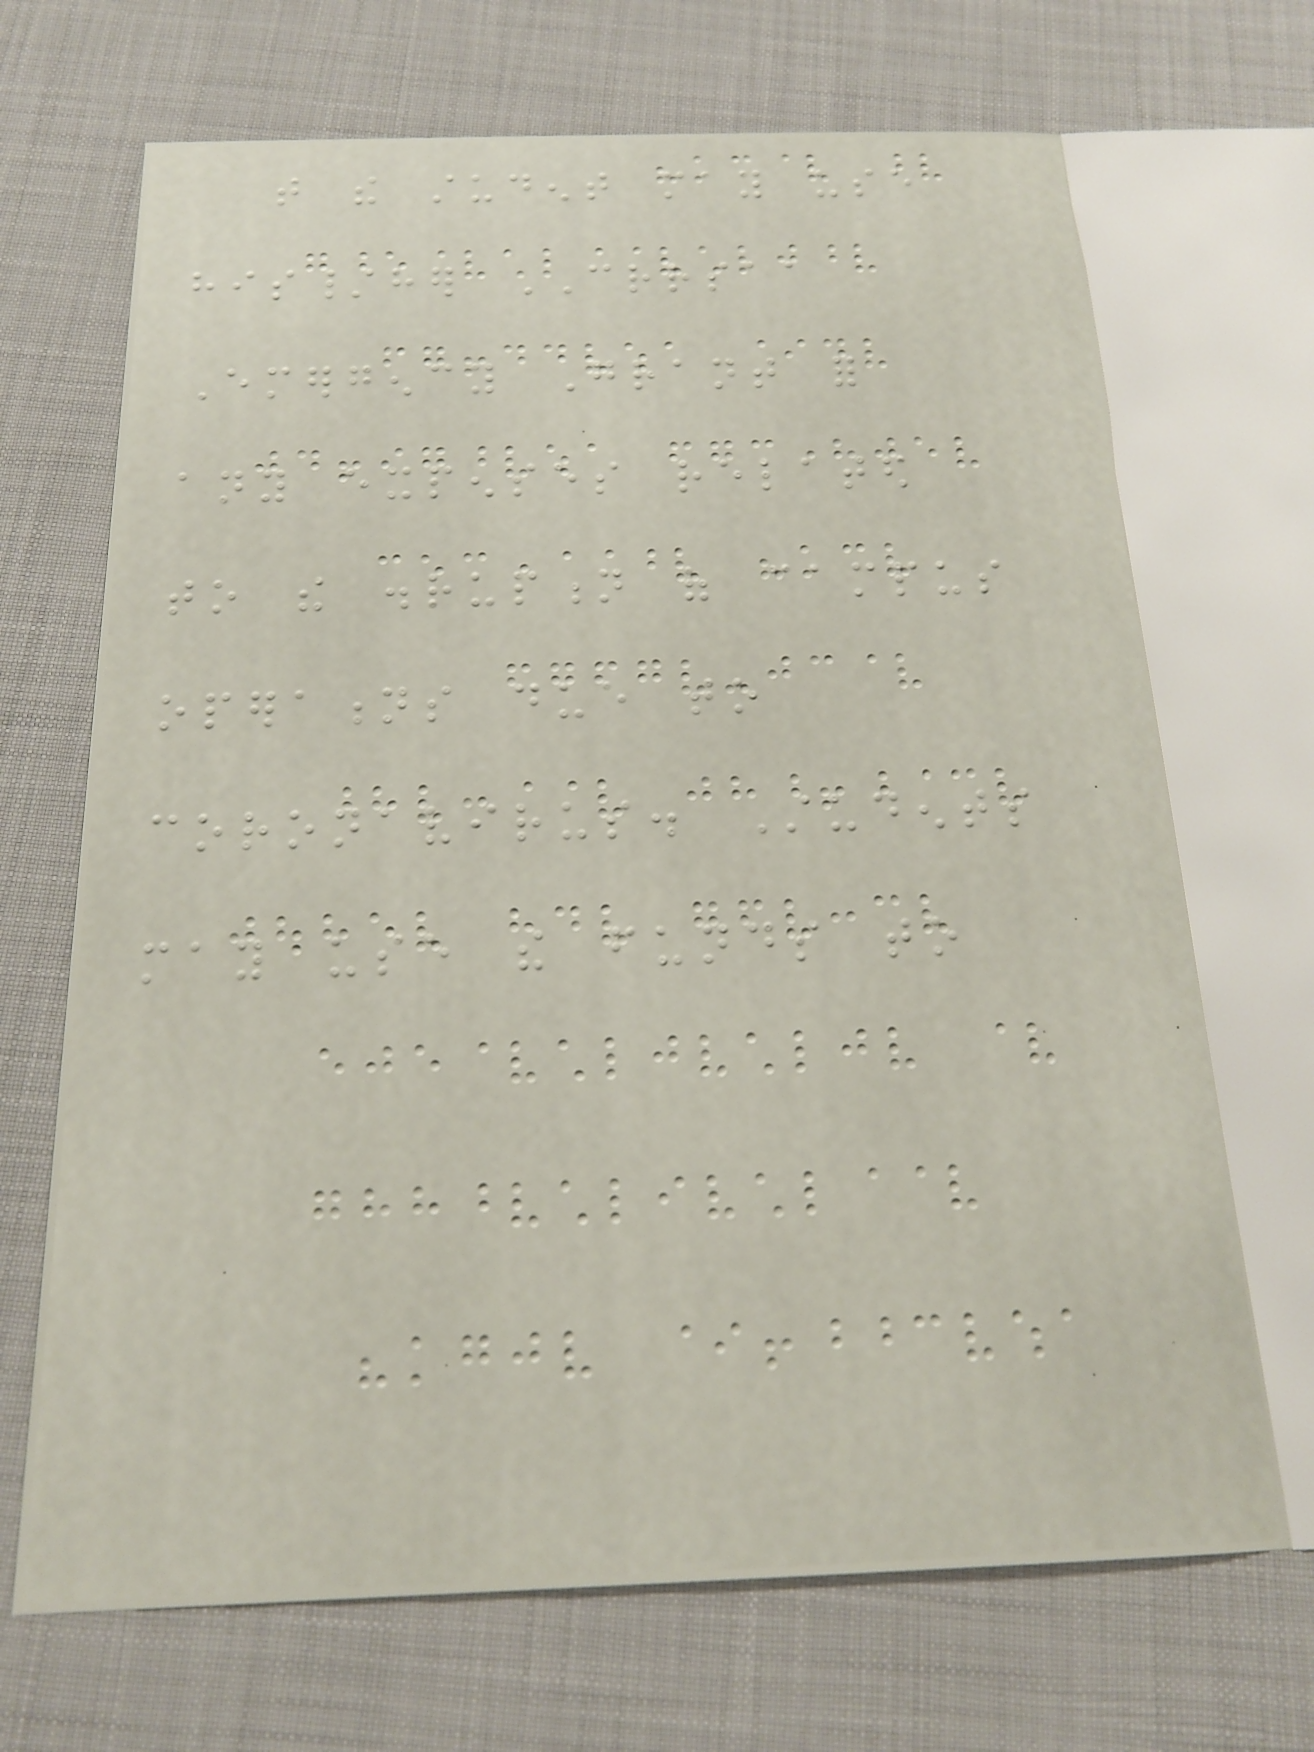that the student may use
his/her CRRSAA
Emergency Grant for
any expenses related
to the disruption of campus
operations due to
coronavirus. Students
may use the funds to
